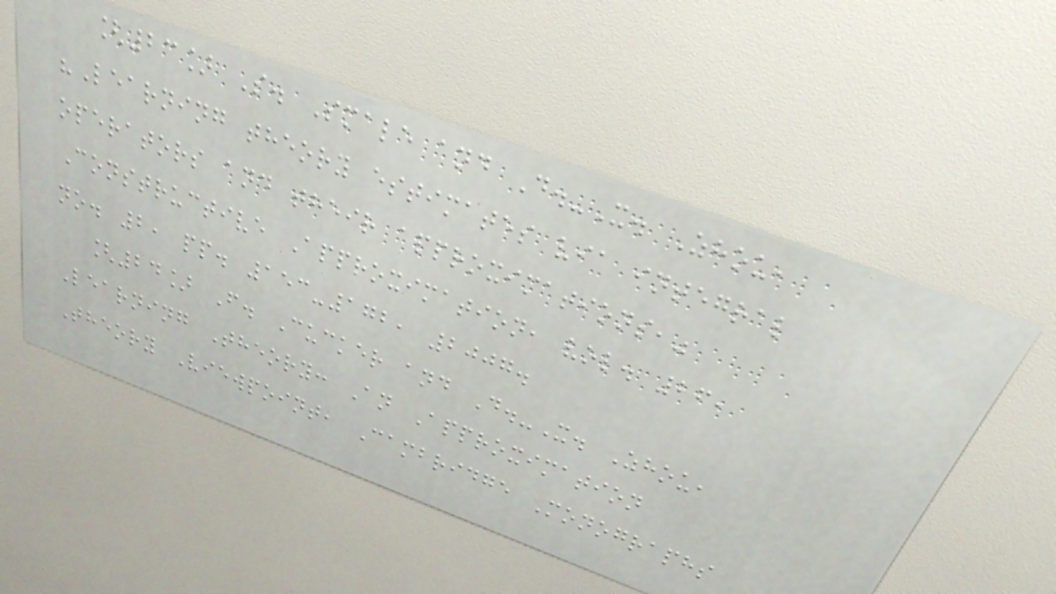[23] S. Smale and D.-X. Zhou,
"Learning theory estimates via integral
operators and their approximations,"
Constructive Approximation, vol. 26,
no. 2, pp. 153-172, 2007.
[24] F. Cucker and D.-X. Zhou,
Learning Theory: An Approximation
Theory Viewpoint, Cambridge Monographs
